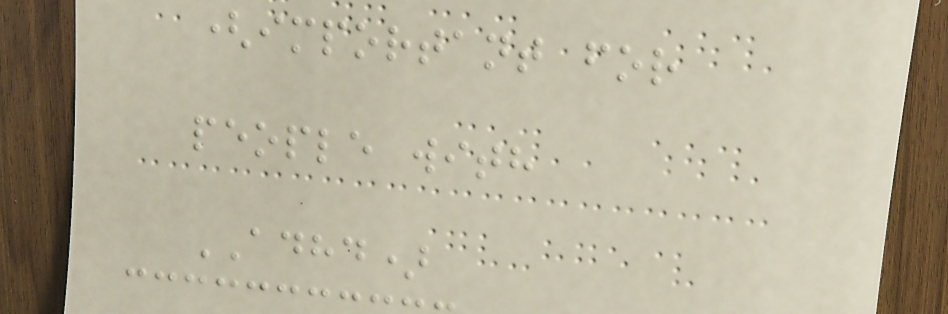(important for
people with
ADHD)
